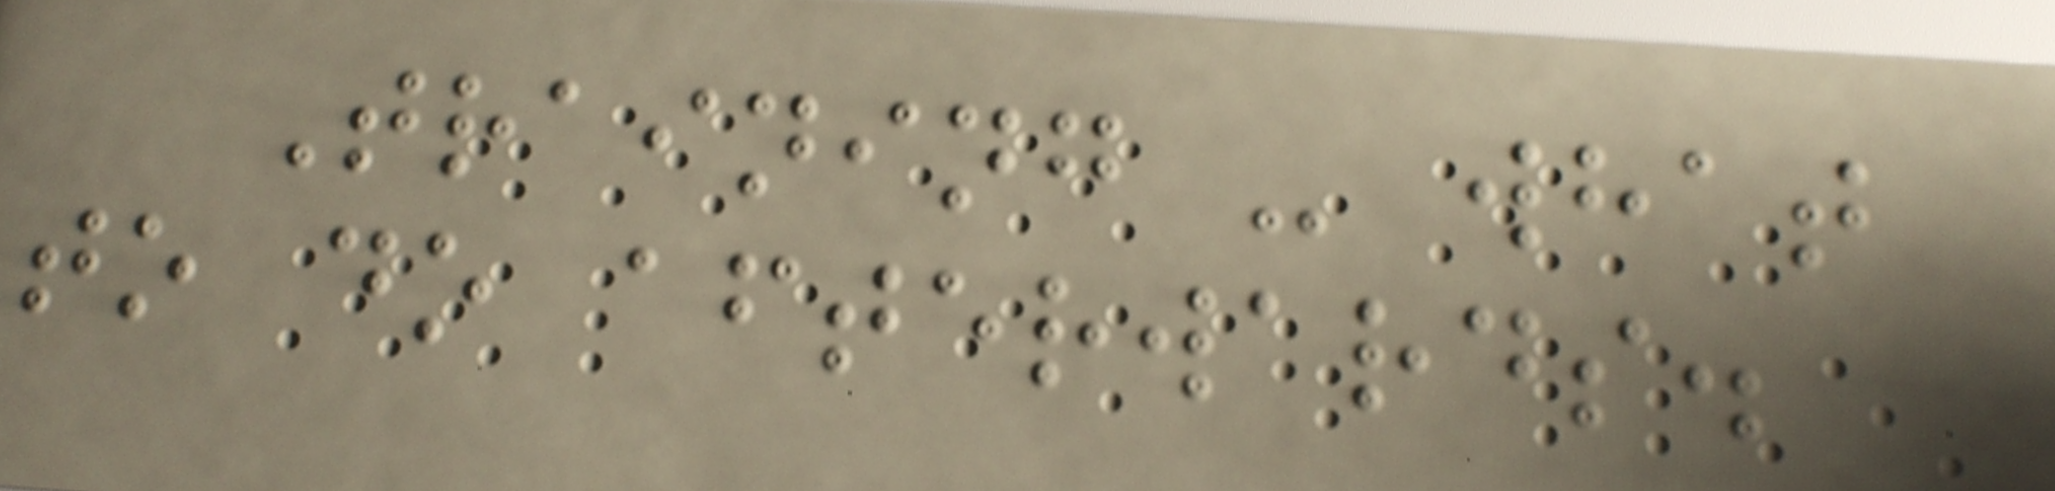Training - what
to do afterwards.
